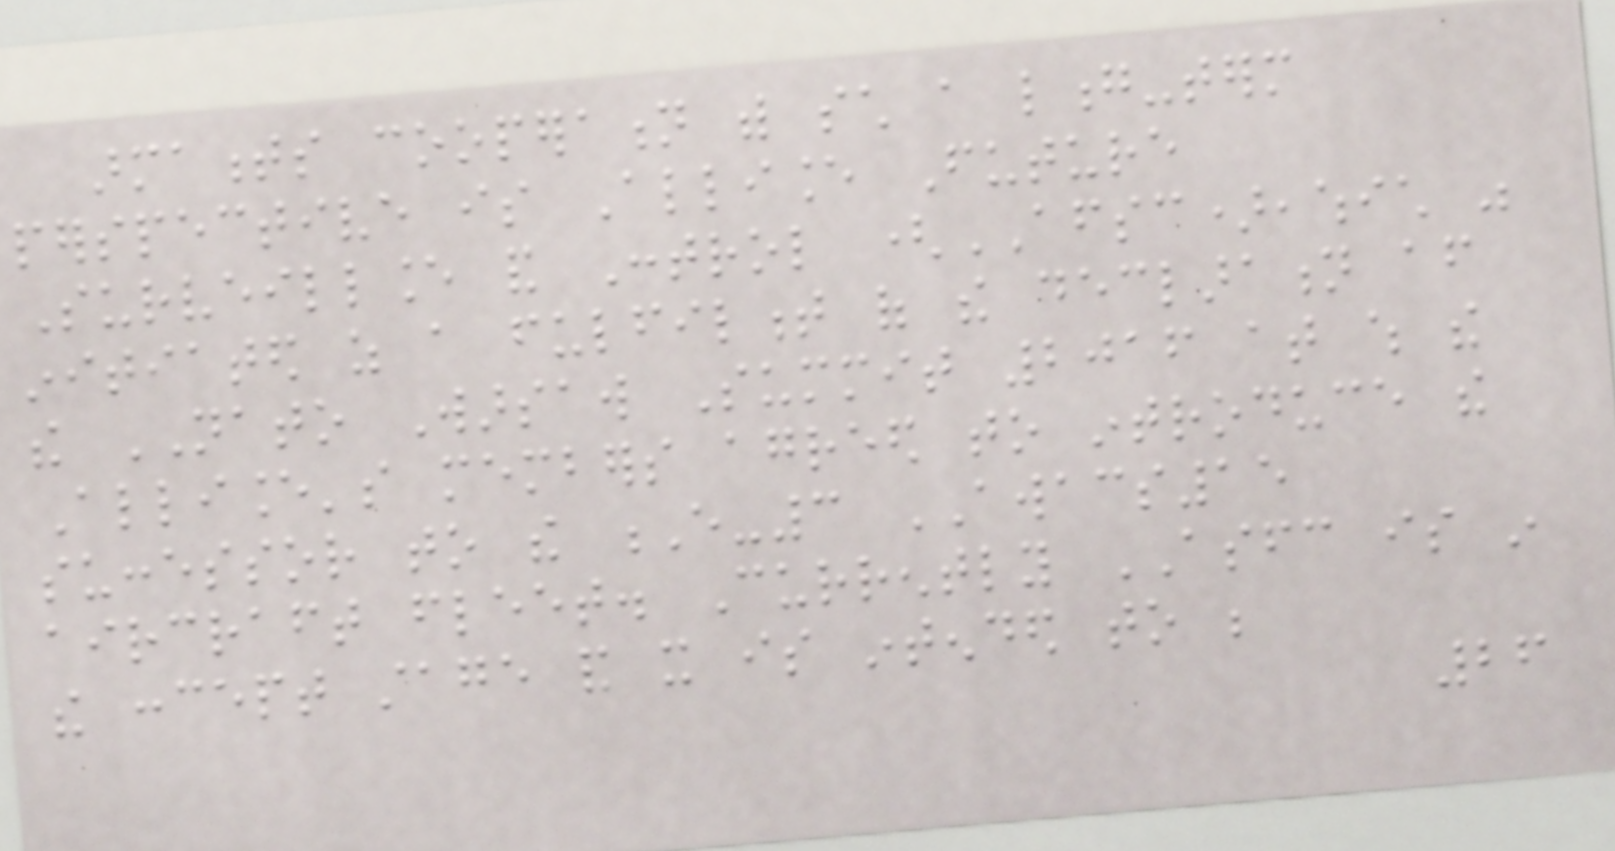armaments cooperation with such a long-term
perspective is Alliance Future
Surveillance and Control (AFSC),which was
initiated as a fulfilment of the declaration after
the NATO Warsaw Summit 2016 at which the
Alliance's members agreed to introduce the
successor to the E-3 AWACS15
aircraft fleet. Currently ASFC is in
the concept stage and it is intended to be
26
